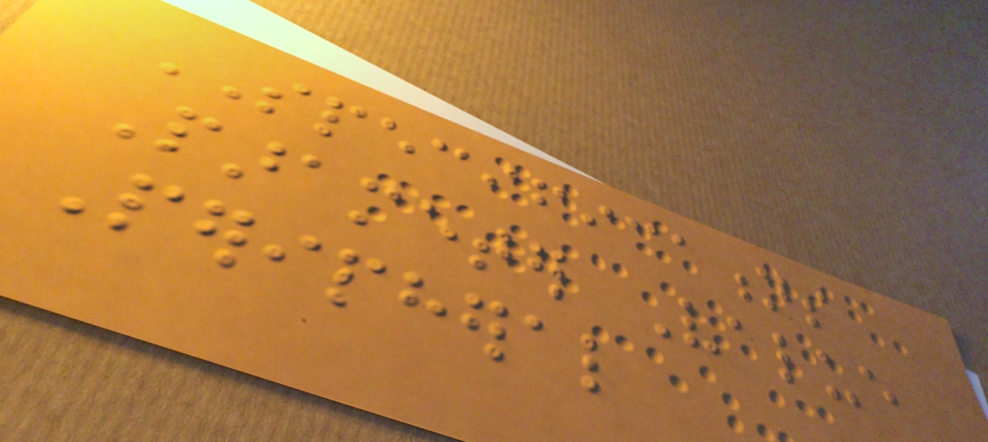SPECIFICATIONS
Parameter Value
Peripheral
